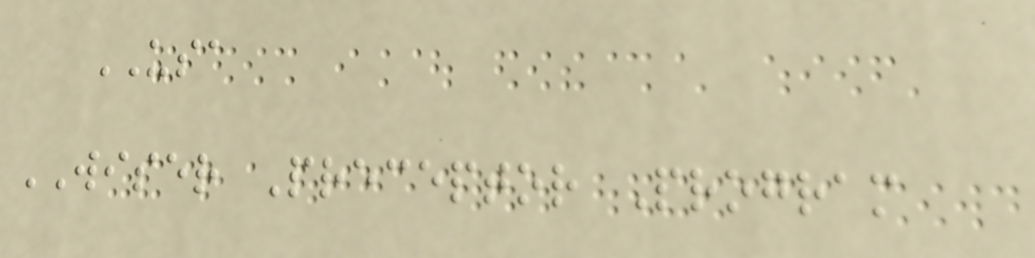USA
WISER Preceptor Program
